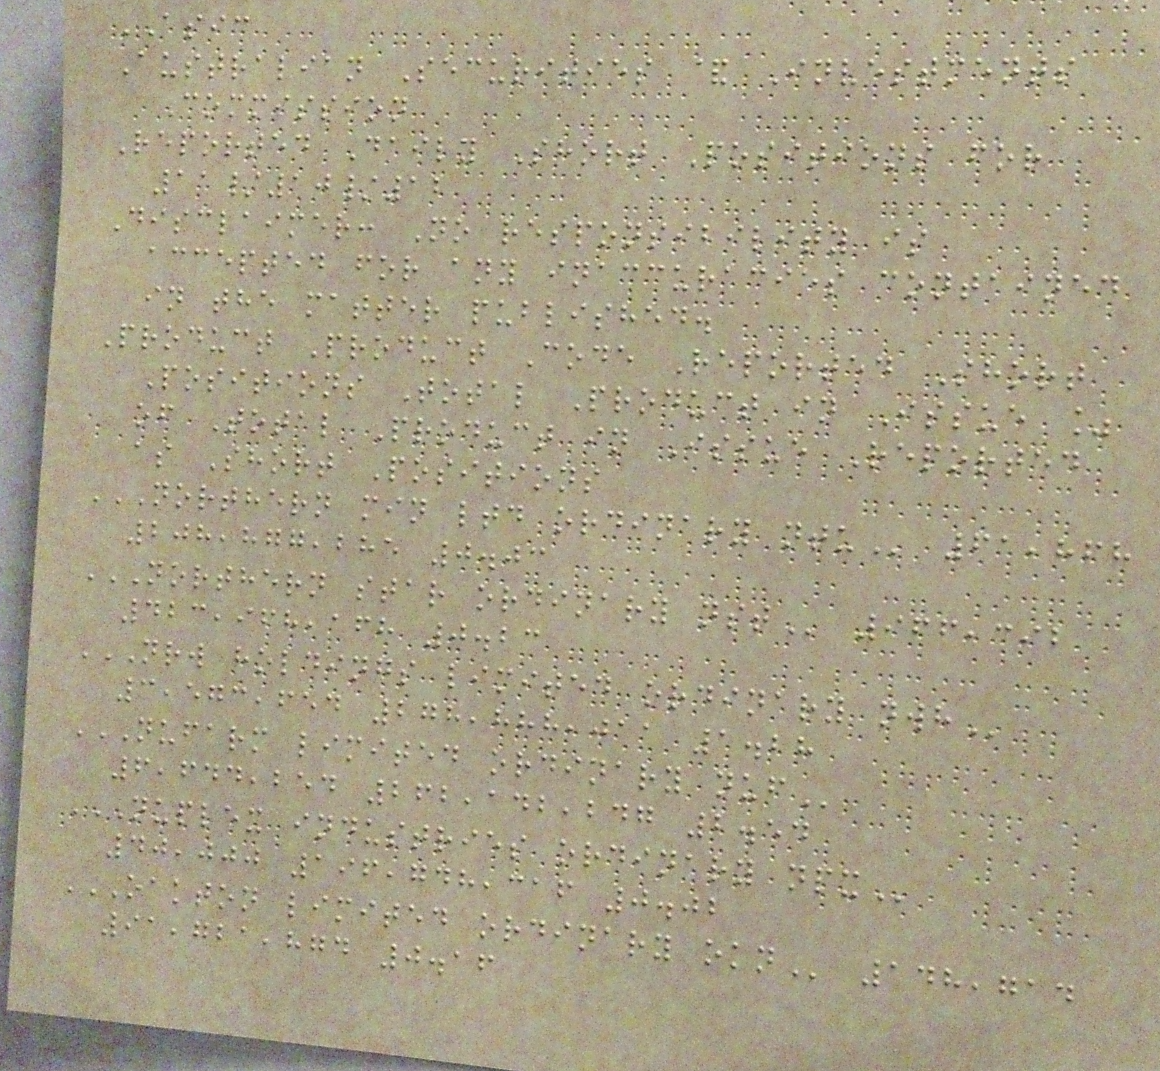ASIC
Australian Securities & Investments
Commission
Reported Daily Short Positions for
11/10/12
Disclaimer: No responsibility is
accepted for any inaccuracies contained
in the matter published.
Product Product Code Reported Short
Positions Total Product in Issue %
of Total Product in Issue Reported
as Short Positions
NORTHERN MIN LTD ORDINARY NTU 61,868
208,877,285 0.03
NORTHERN STAR ORDINARY NST 966,392
423,968,168 0.23
NRW HOLDINGS LIMITED ORDINARY NWH
3,573,654 278,888,011 1.28
NUFARM LIMITED ORDINARY NUF
6,644,254 262,142,247 2.54
NUPLEX INDUSTRIES ORDINARY NPX
40,000 196,748,316 0.02
OAKTON LIMITED ORDINARY OKN 148,714
91,721,874 0.16
